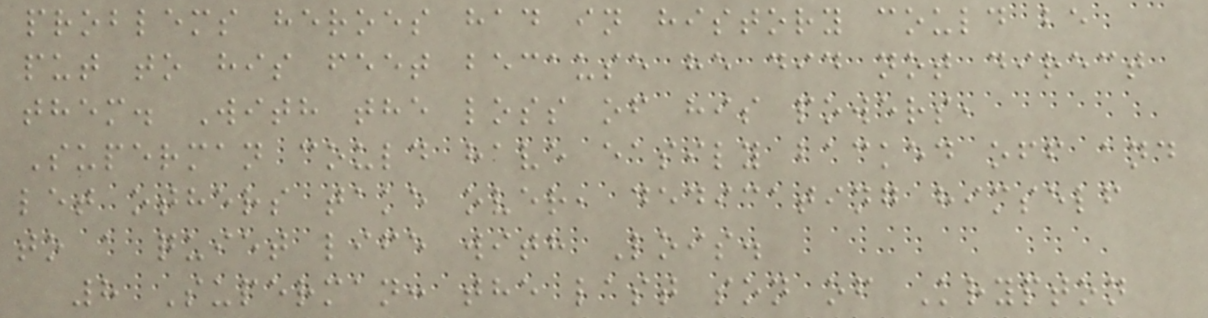problems heroes had in history could be
put to his feet because he did not direct
them. With the loss of his powers,
Superman could have easily backed off and
let others take over, dedicating himself
to a quiet life with Lois.
8 Superman: the last son of Krypton
